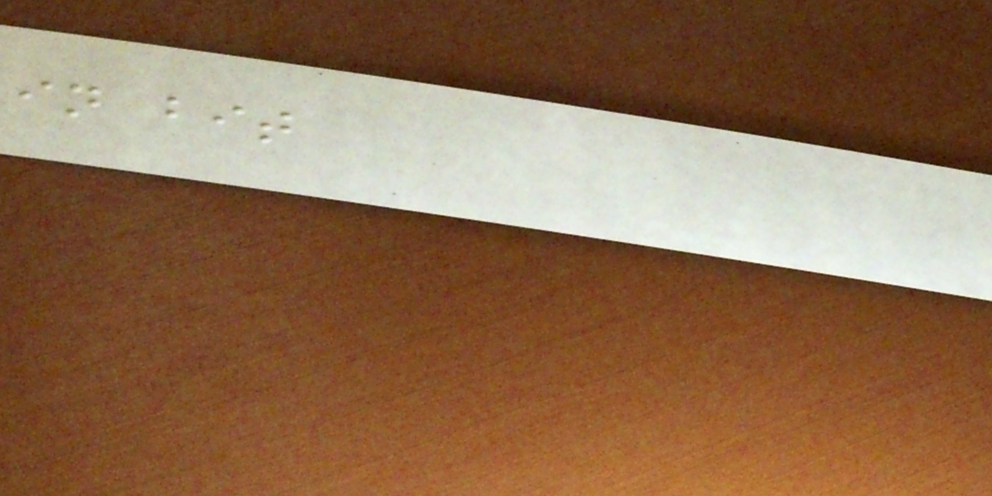in bit
